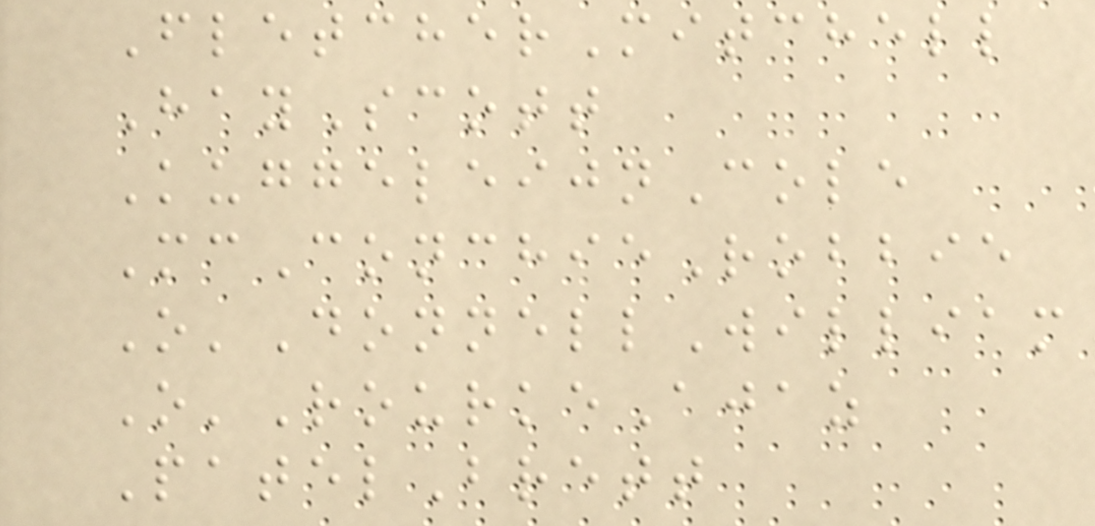FletcherMitchell
HayScott
KuggeleijnCole
McConchieRobbie
O'DonnellWilliam
O'RourkeAjaz
PatelBrett
